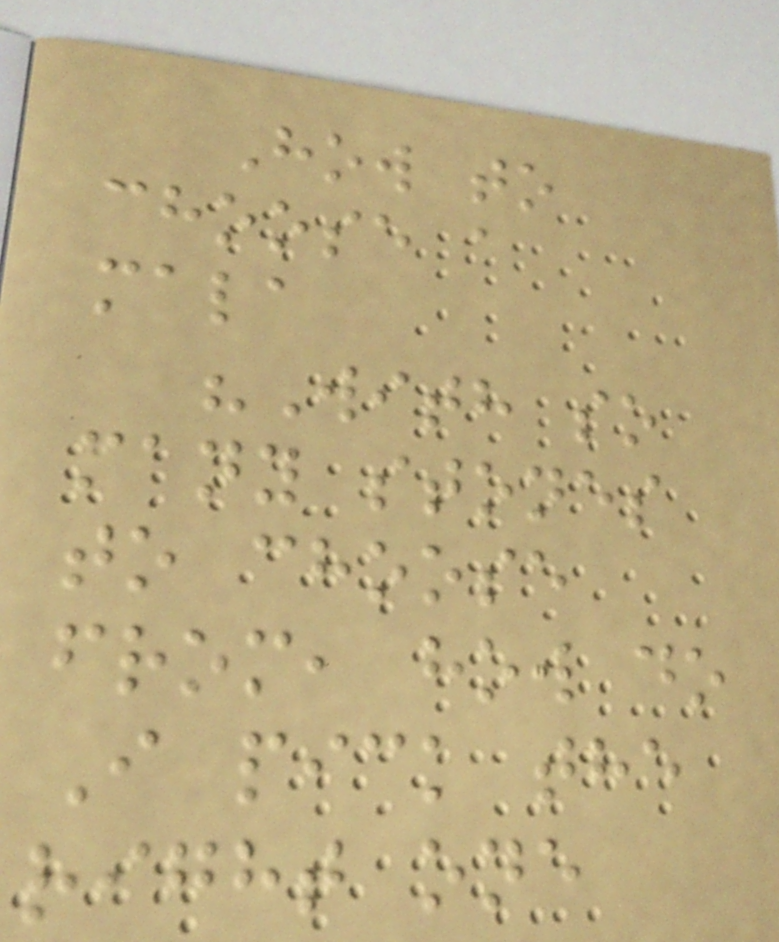How to
choose a
mala
"With so
many stones
to choose
from, how do
I pick the
right one
